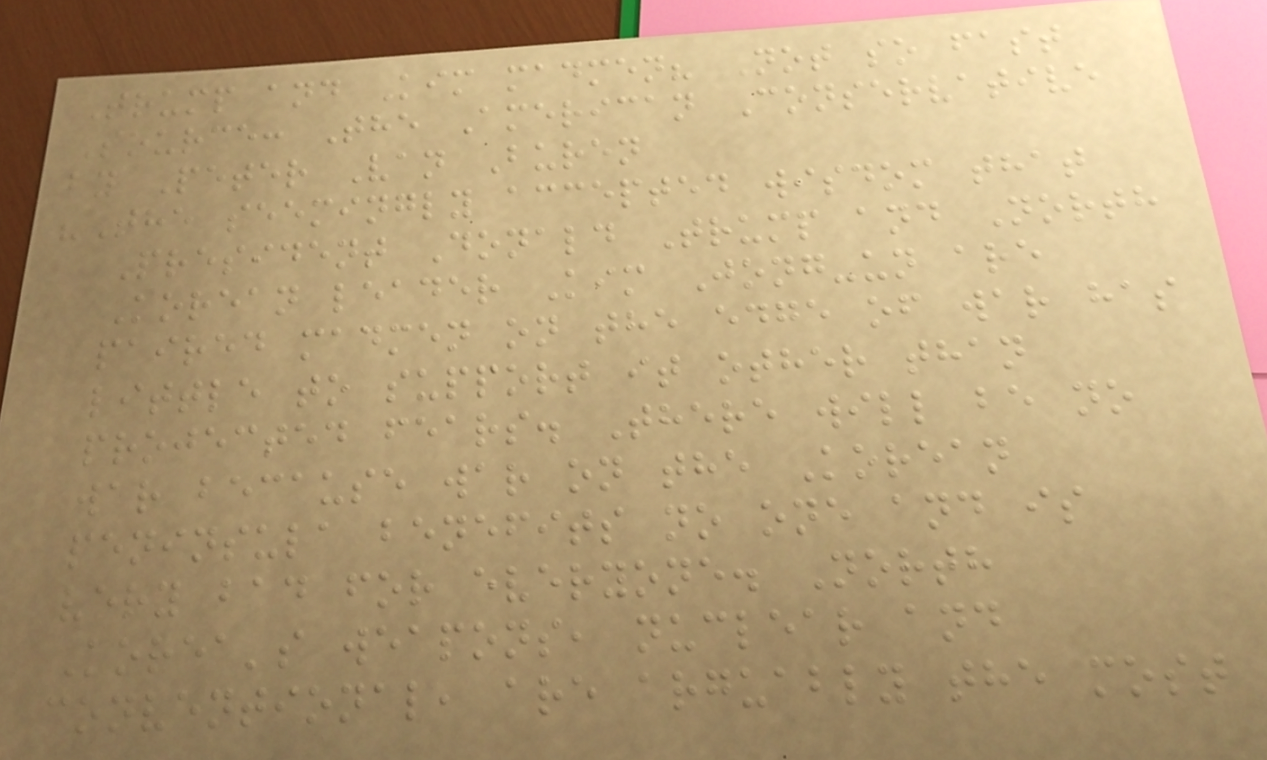Trump and Kim madmen? Not so fast
Source: The American Conservative
by Peter Van Buren
"The seemingly accepted wisdom that
President Donald Trump and North
Korean leader Kim Jong-un are
paired madmen on the edge of war has
little to support it other than
projected fears. There will be no
war because war on the Korean
peninsula benefits no one and is
very bad for everyone. North
Korea's weapons, nuclear and
conventional, are arguably the most
